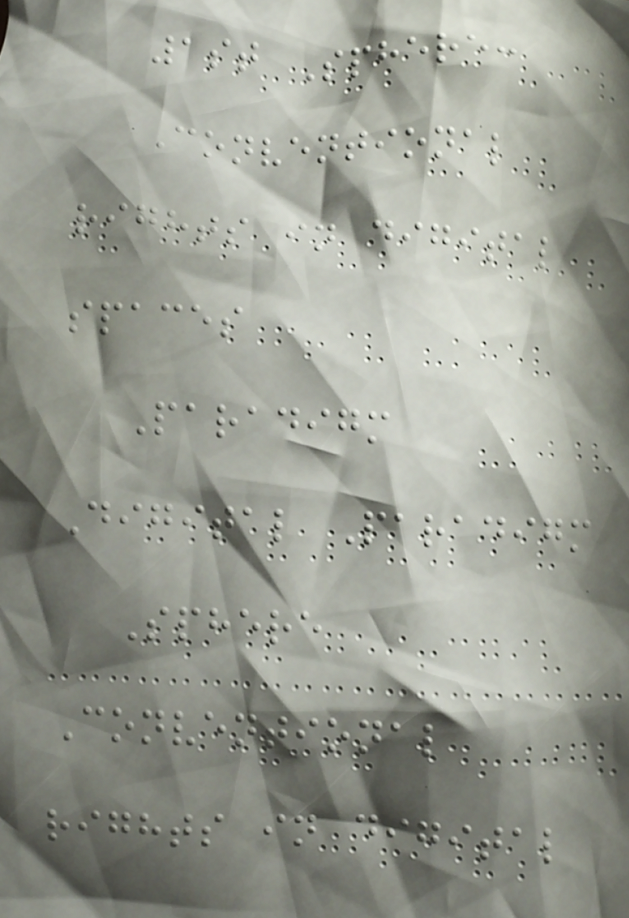1st Sphere:
Conventional
rights in digital
spaces
Paradigm
Digital Paradigm
Sphere
Conventional
rights in digital
